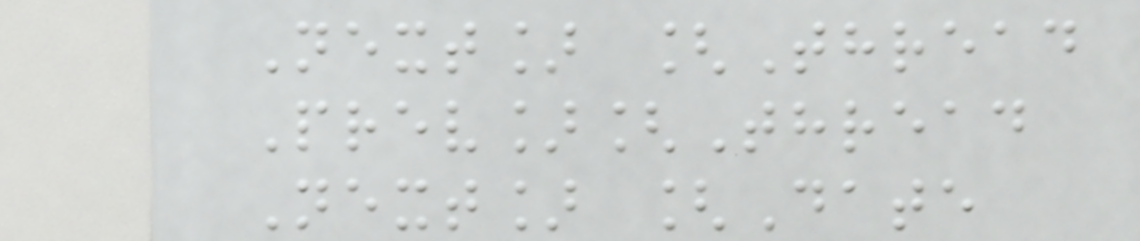Next] [Thread
Prev][Thread
Next] [Date
